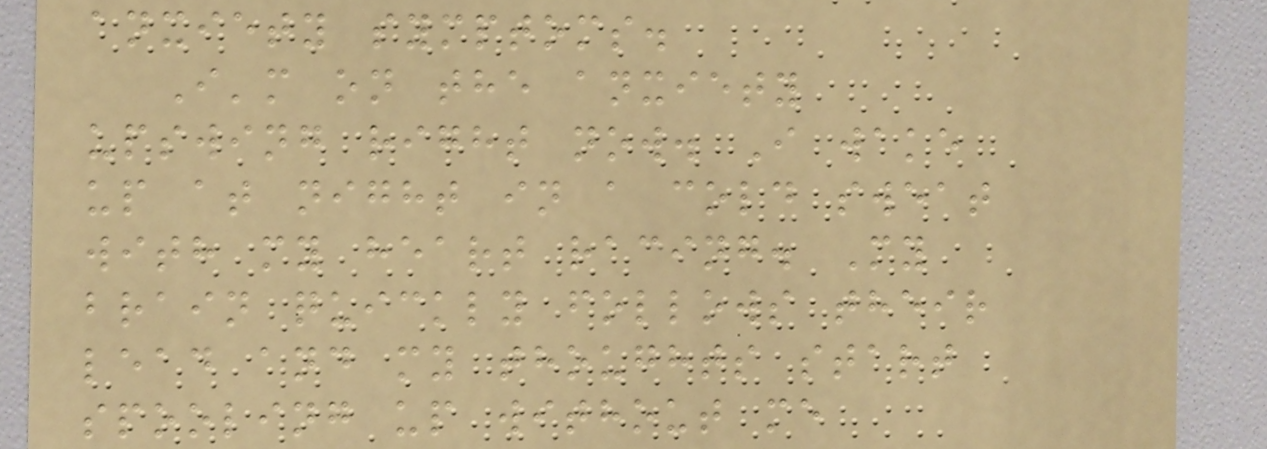anxiety symptoms.
I'm on the anxiety
upswing right now. I wake
up at night in a cold sweat
with my heart racing. My
brain quickly follows their
lead and my thoughts start
spooling up without me
